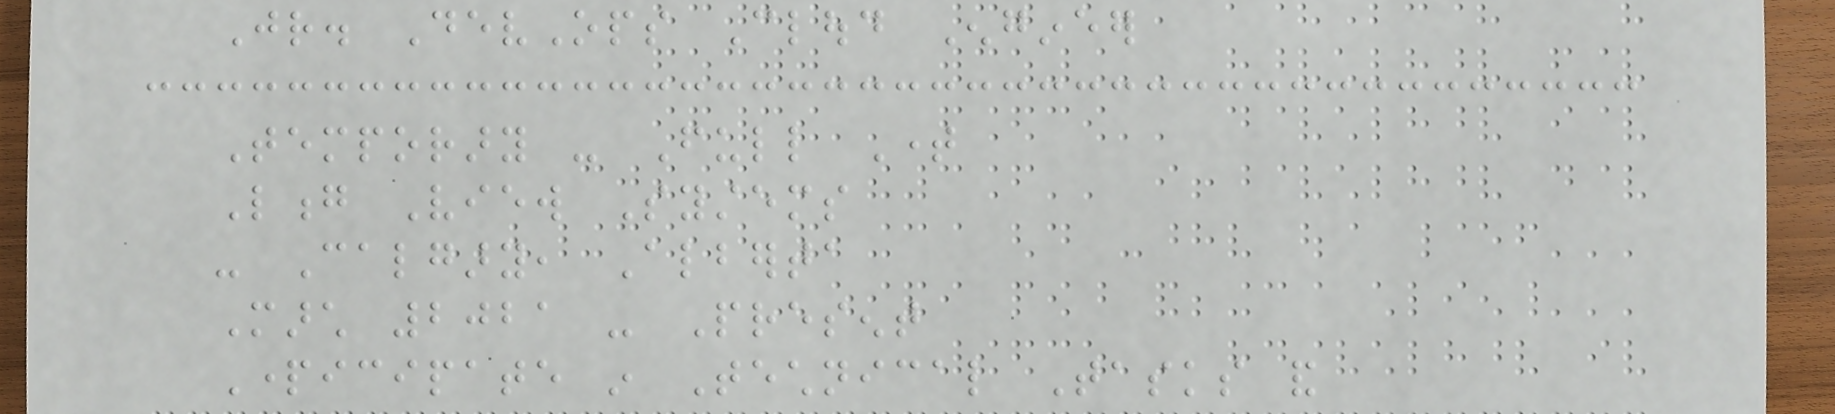Jr. DevOps Cloud Engineer
Temporary - Full Time
Long View Systems
- Calgary, Alberta
March 2021 - Present
Participate in Technical Tasks and
